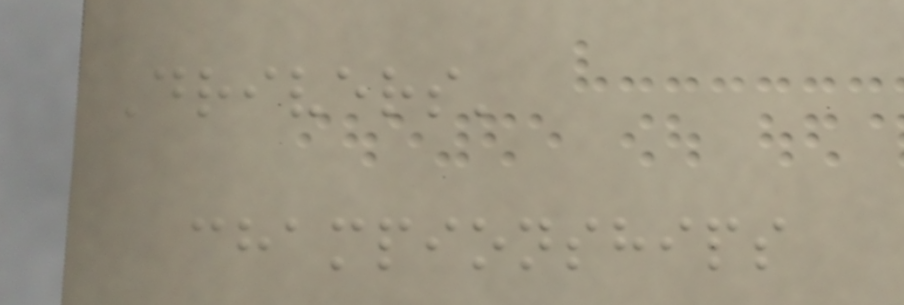Drivers'
championships
